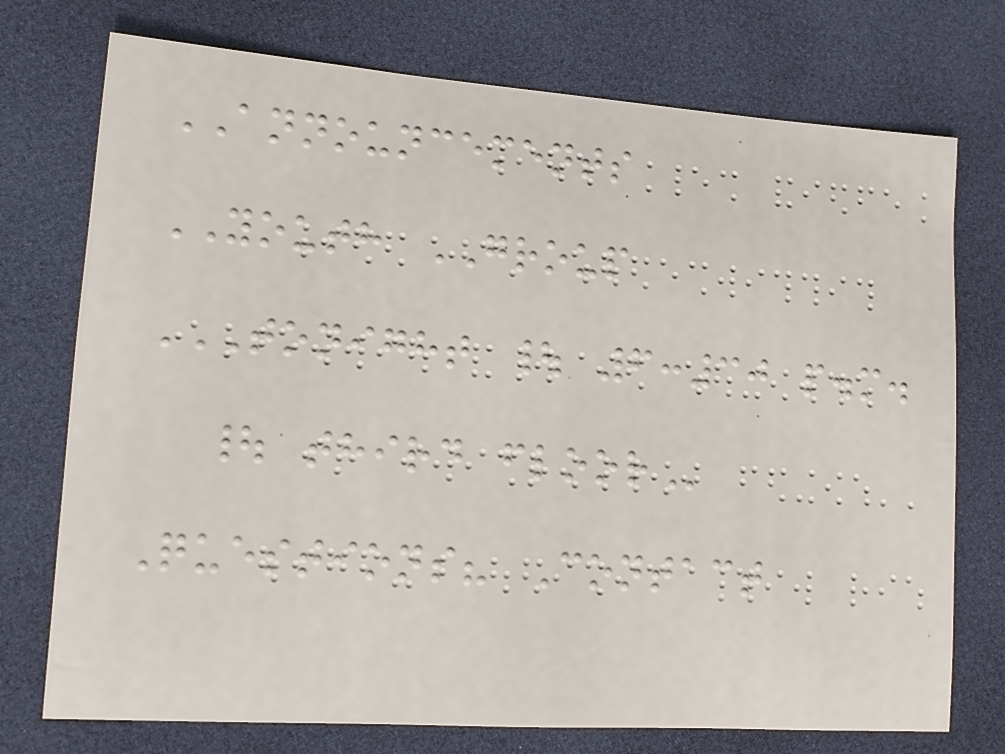ANNOUNCEMENTS
YOUTH GROUP
TONIGHT | 6:30 P.M.
| THIRD FLOOR
Questions? Contact
